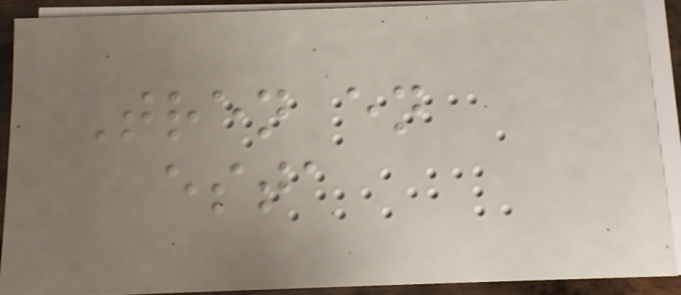Tren en
esta
